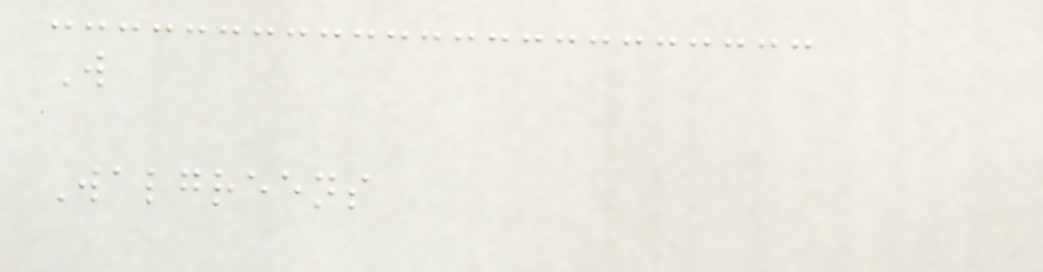W
Walgreens
